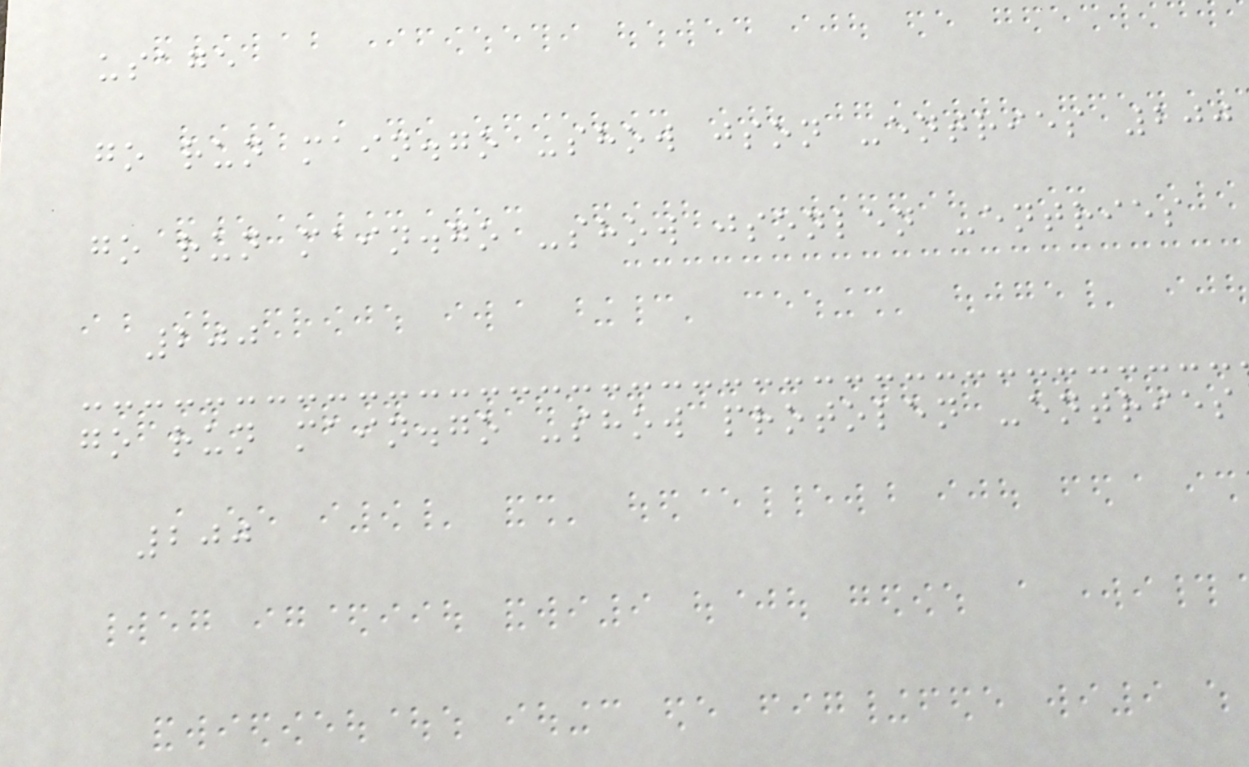usage
go run main.go -show json -entries 200
go run main.go -show jsonlen -entries
200
go run main.go -show protolen -entries
200
